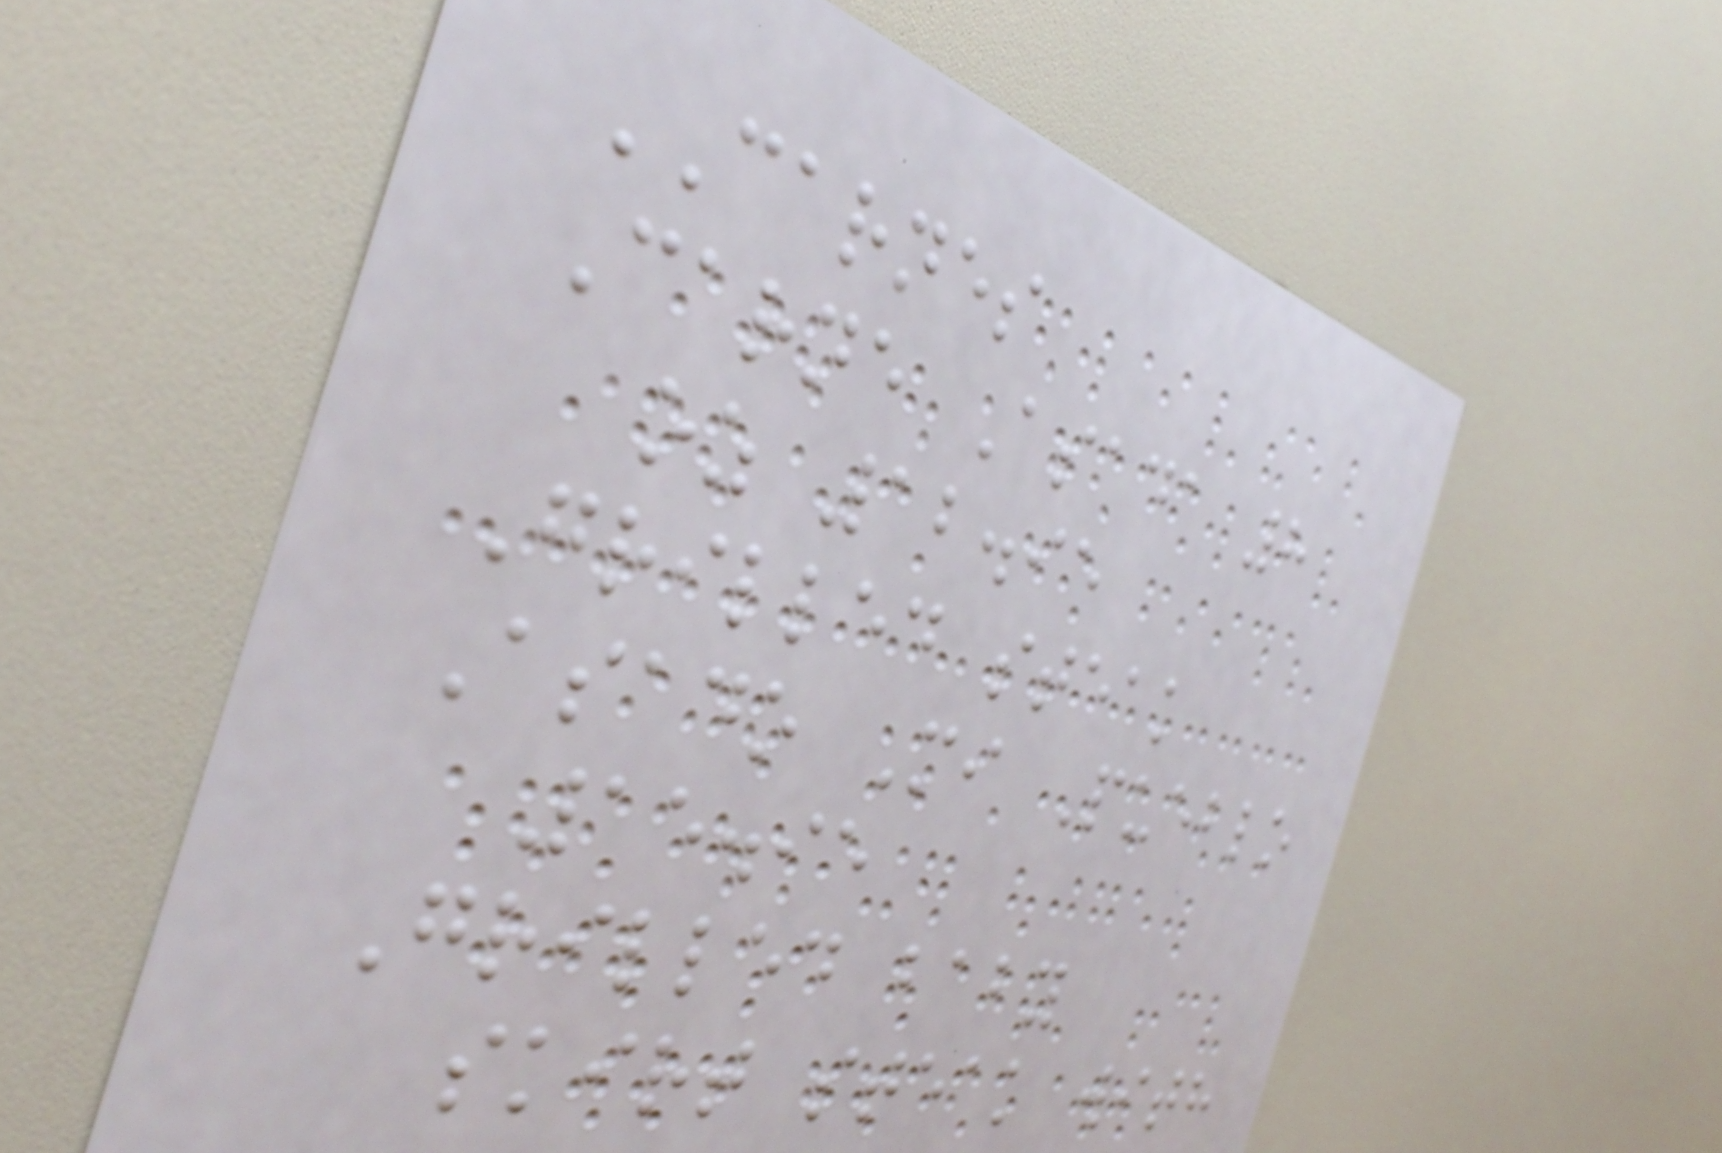CARNES
Carne Asada 8
oz 12.95
Grilled steak
Asado Mi Pueblo
15.95
Grilled baby
skirt steak with
